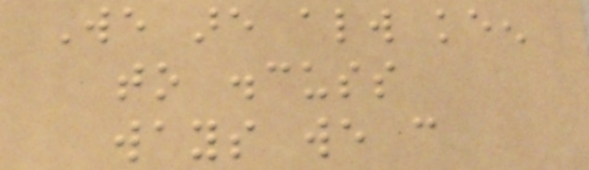We are always keen
to discuss
ways we can
